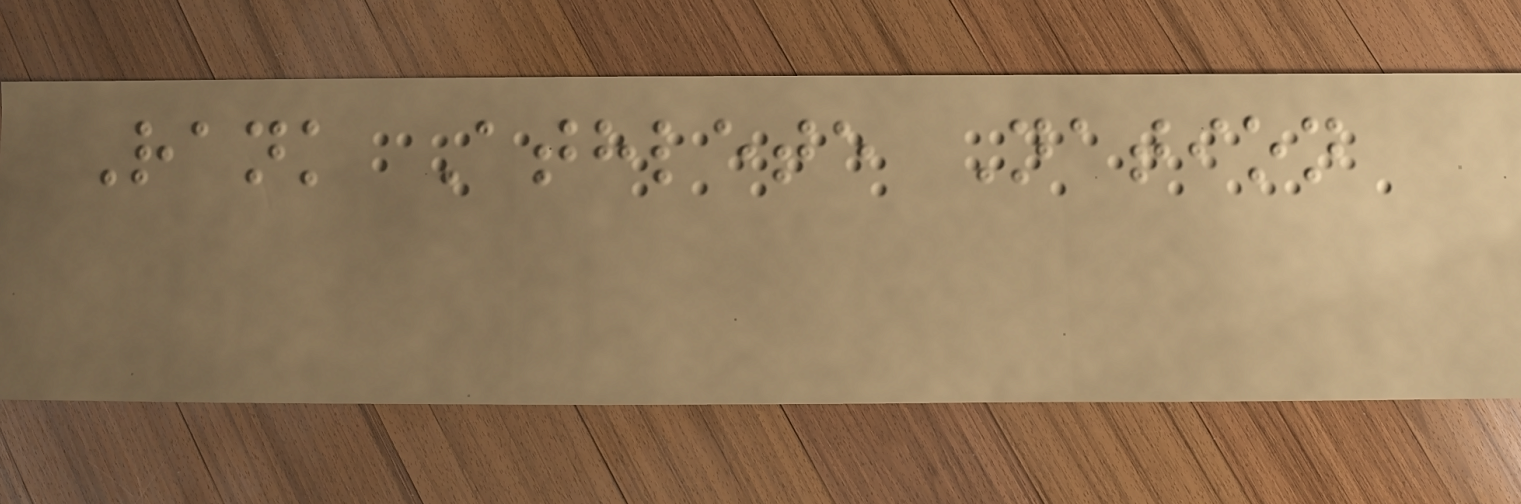Rank Athlete Nation
